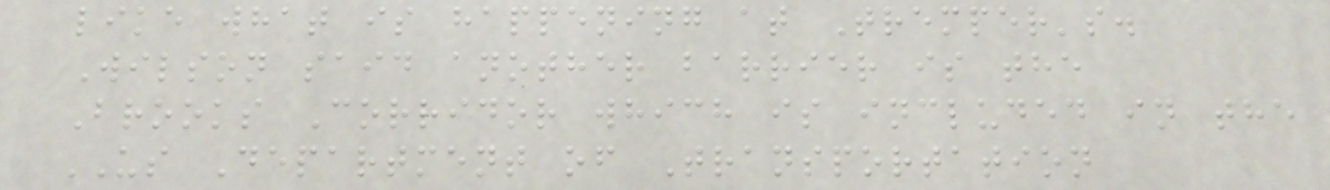like what is happening at Tremper's.
Wilson said another barrier is the
Brooks Corridor which is included in the
US Department of Transportation
